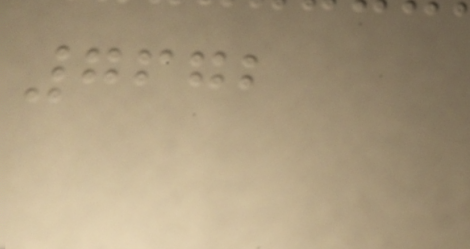7672
